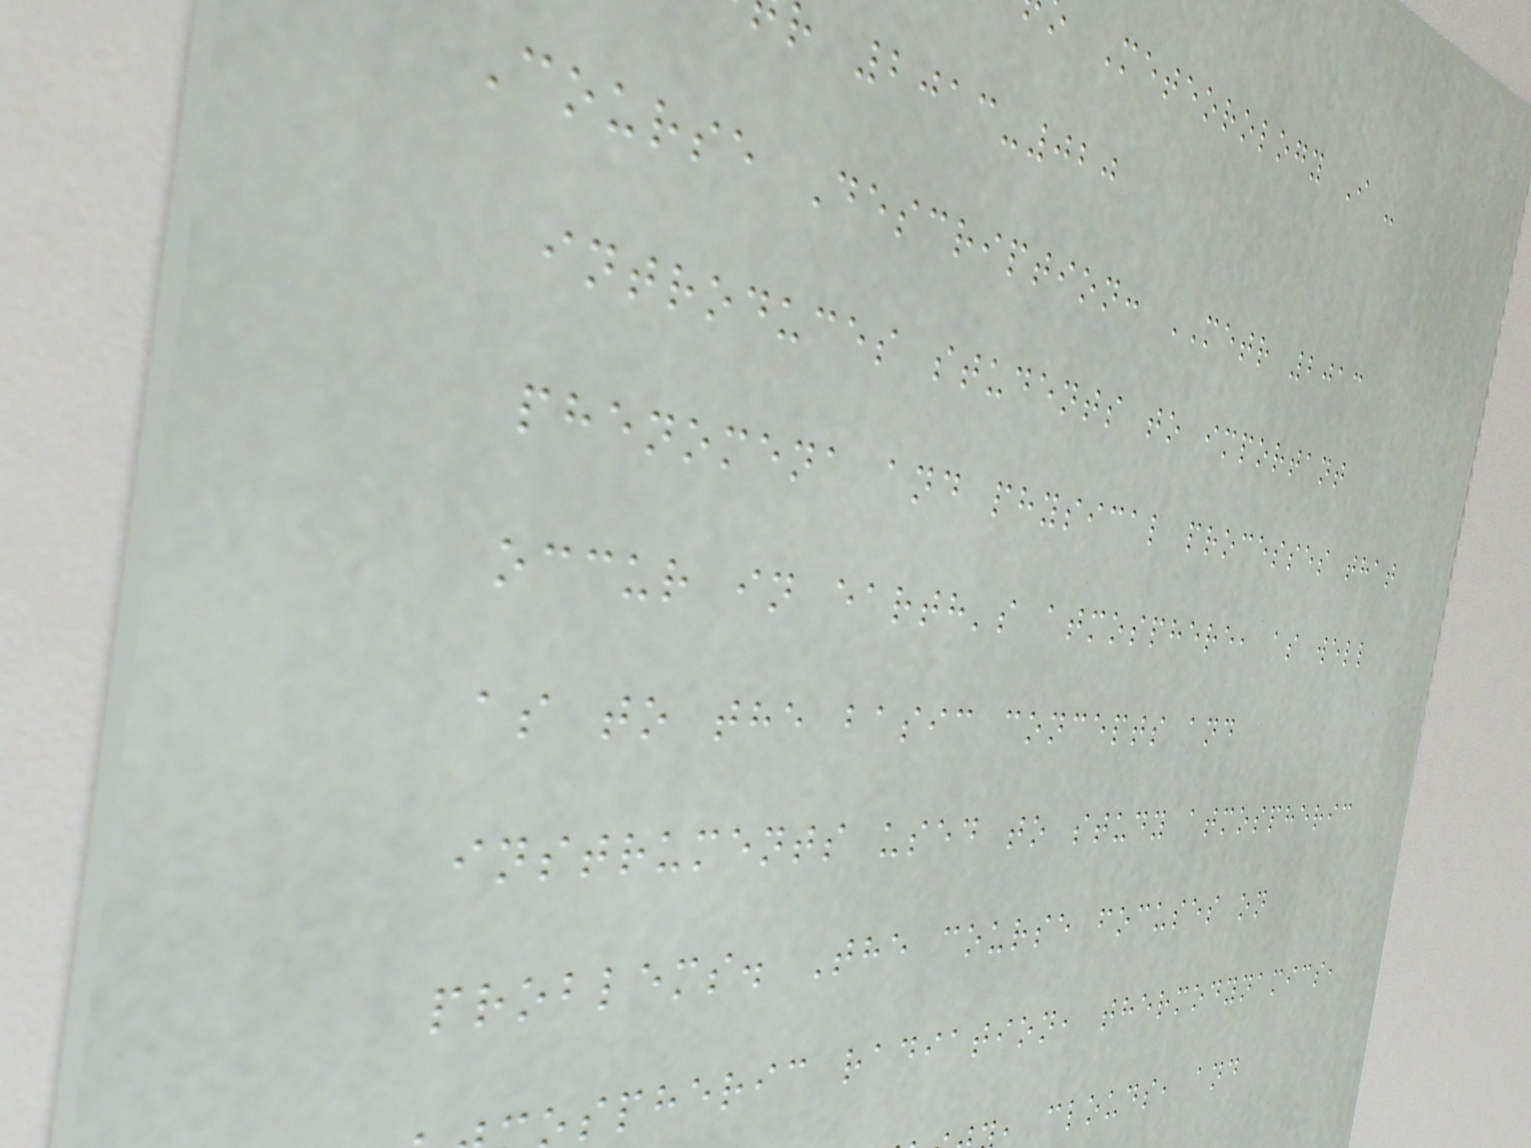Meteorology I -
r 2013-020
Course Description: METR 2013
introduces students to important
phenomena and physical processes that
occur in earth's atmosphere, as well
as to the basic concepts and
instruments used to study atmospheric
problems. The course focuses on
spheric radiation, thermodynamics,
, clouds, and
